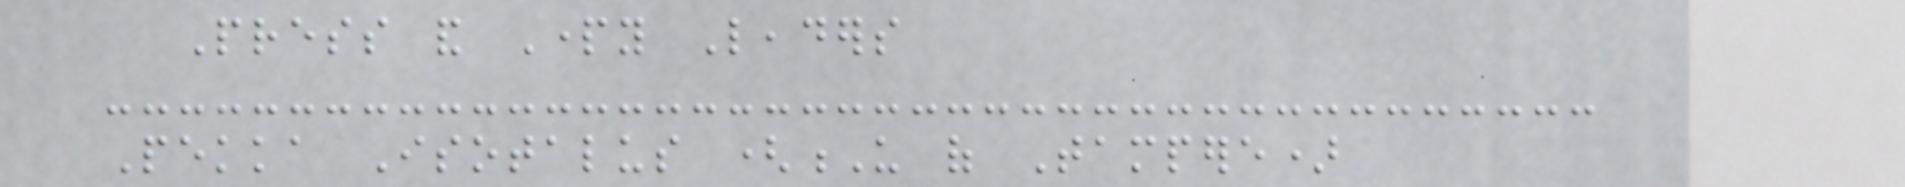Press and Party Leaders
Pekka Isotalus (U of Tampere)
